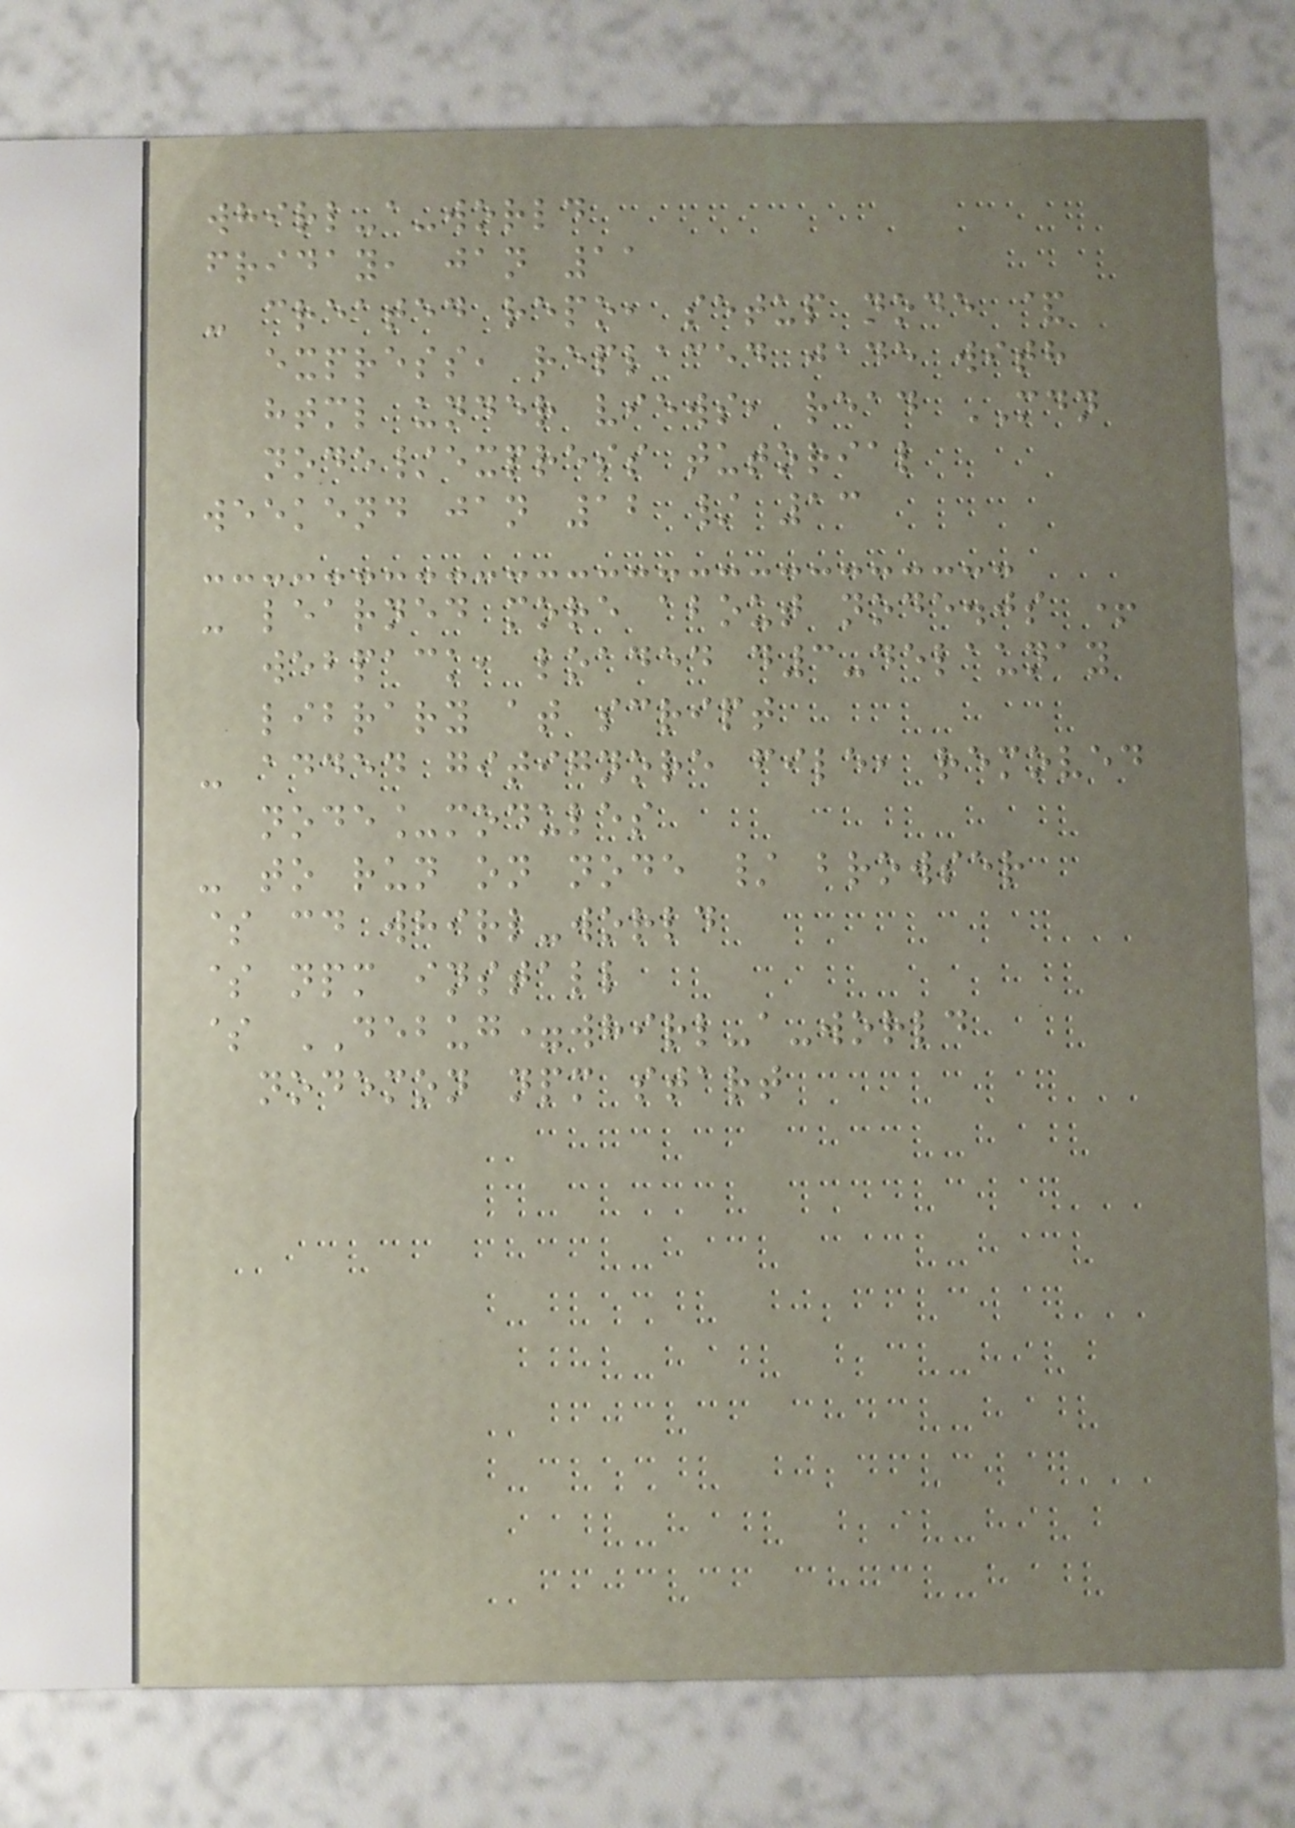whirl-a-world
friday, jan 11
- created repo, setup node &
express, replaced jade with
html under views, read MDN
node/express tutorial
weekend jan 12 / 13
- learned more about node.js +
webpack, loaded d3-delaunay
library at script
- added gitignore file, removed
node_modules
- to run on node / browser
$ cd whirl-world
$ npm install
$ DEBUG=whirl-a-world
nodemon npm start
